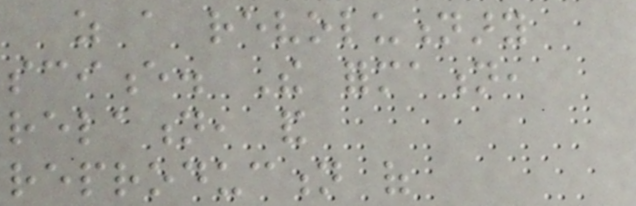as a revolutionary
science. The formation,
relation, and
reproduction of
